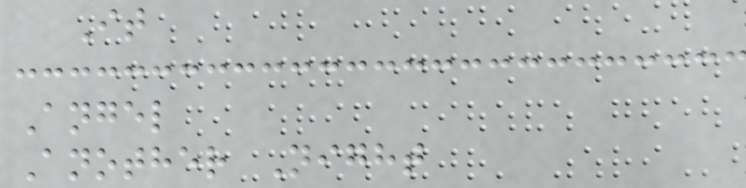It
Angel
Another Night
